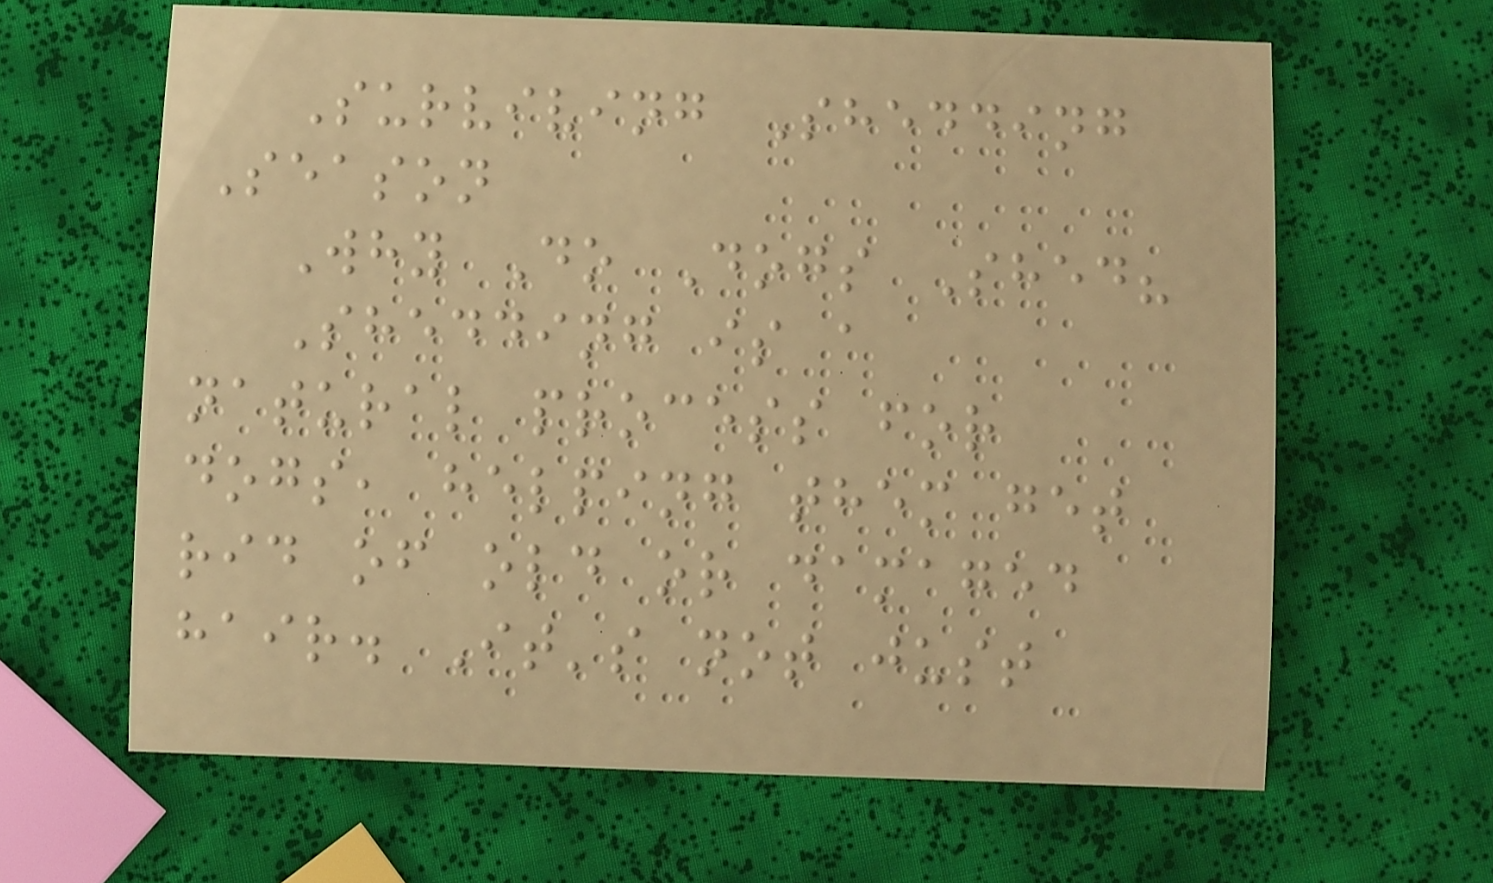Surviving Shedding
Season
Why Do Dogs Shed?
Shedding is a
natural process for
dogs, helping them get
rid of old or damaged
hair. It's not just
